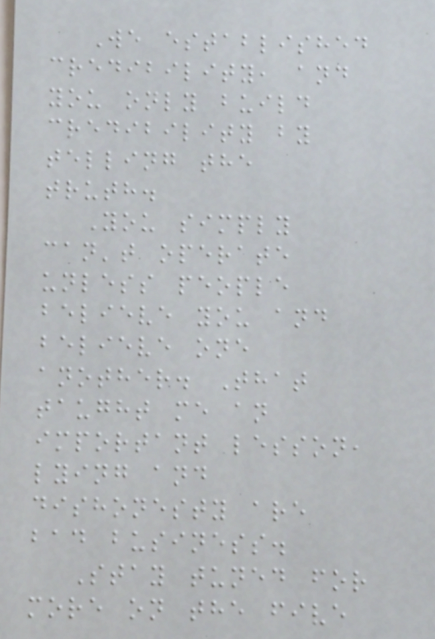We established
credibility, and
you only build
credibility by
telling the
truth.
You simply
can't operate
unless people
believe you and
believe one
another. That
taught me an
important lesson,
lying and
dishonesty are
bad business.
Stay tuned for
more on the five
